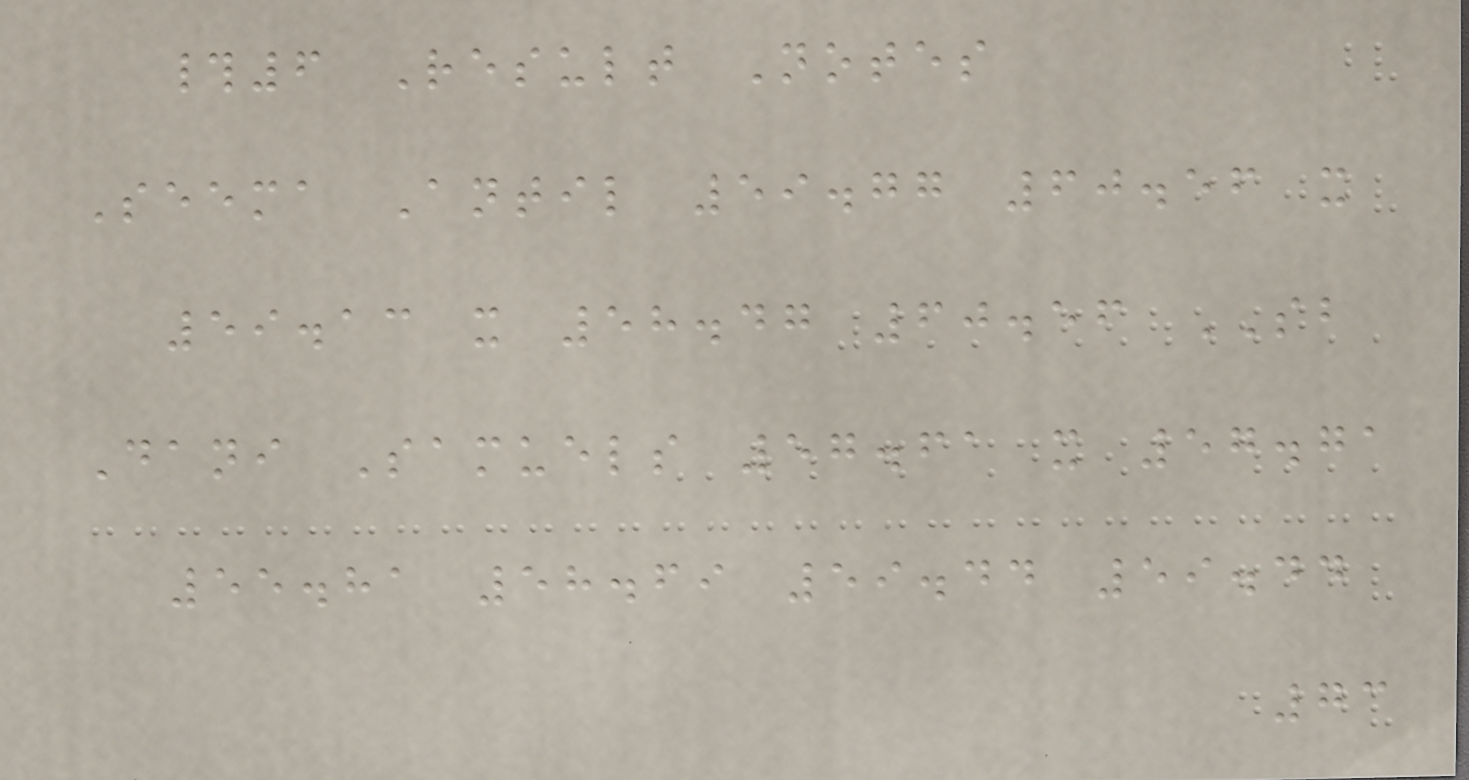#6 Result Notes
Seema Antil 59.77 60.56 x
59.13 x 58.47 60.56 SB
Dani Samuels 57.61 x 57.71
55.81 58.69 59.44 59.44
73
